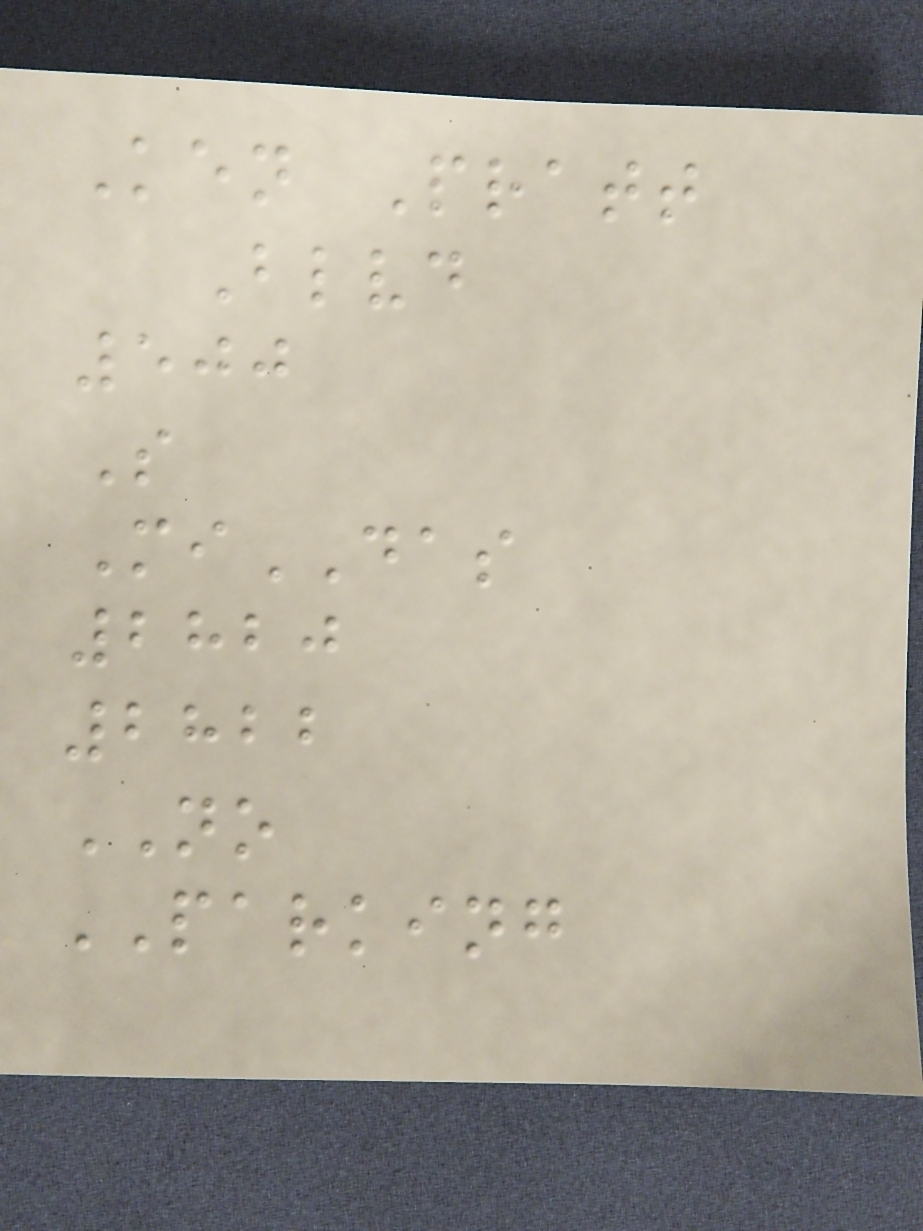Ken Pratt
Blvd
500
S
MiDAS
2820
2822
NO
PARKING
